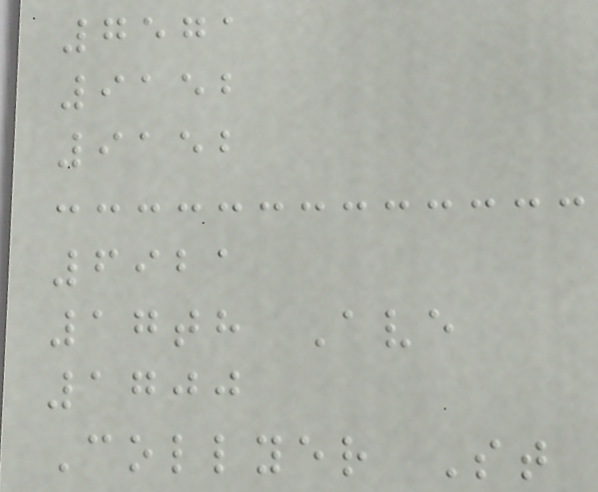7571
9152
9152
6921
17th Ave
1700
Collyer St
